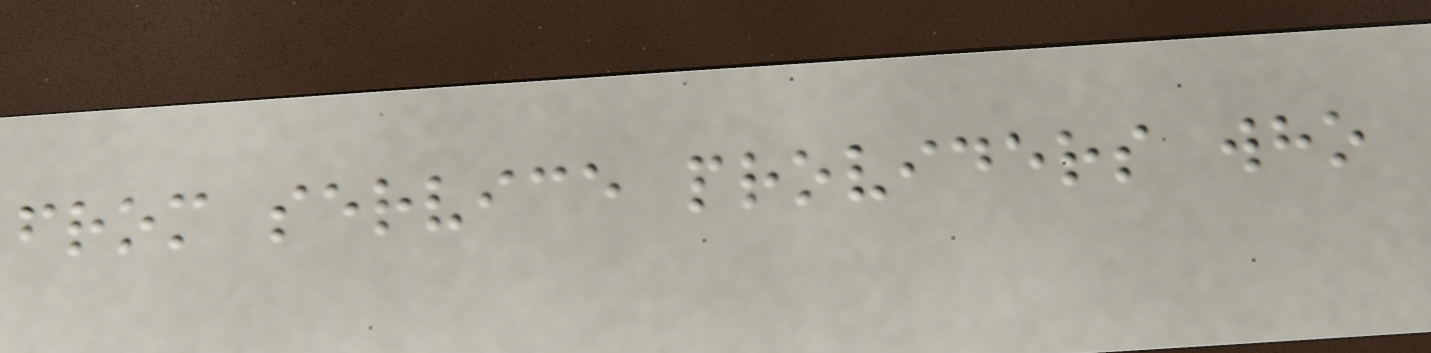from service providers who
